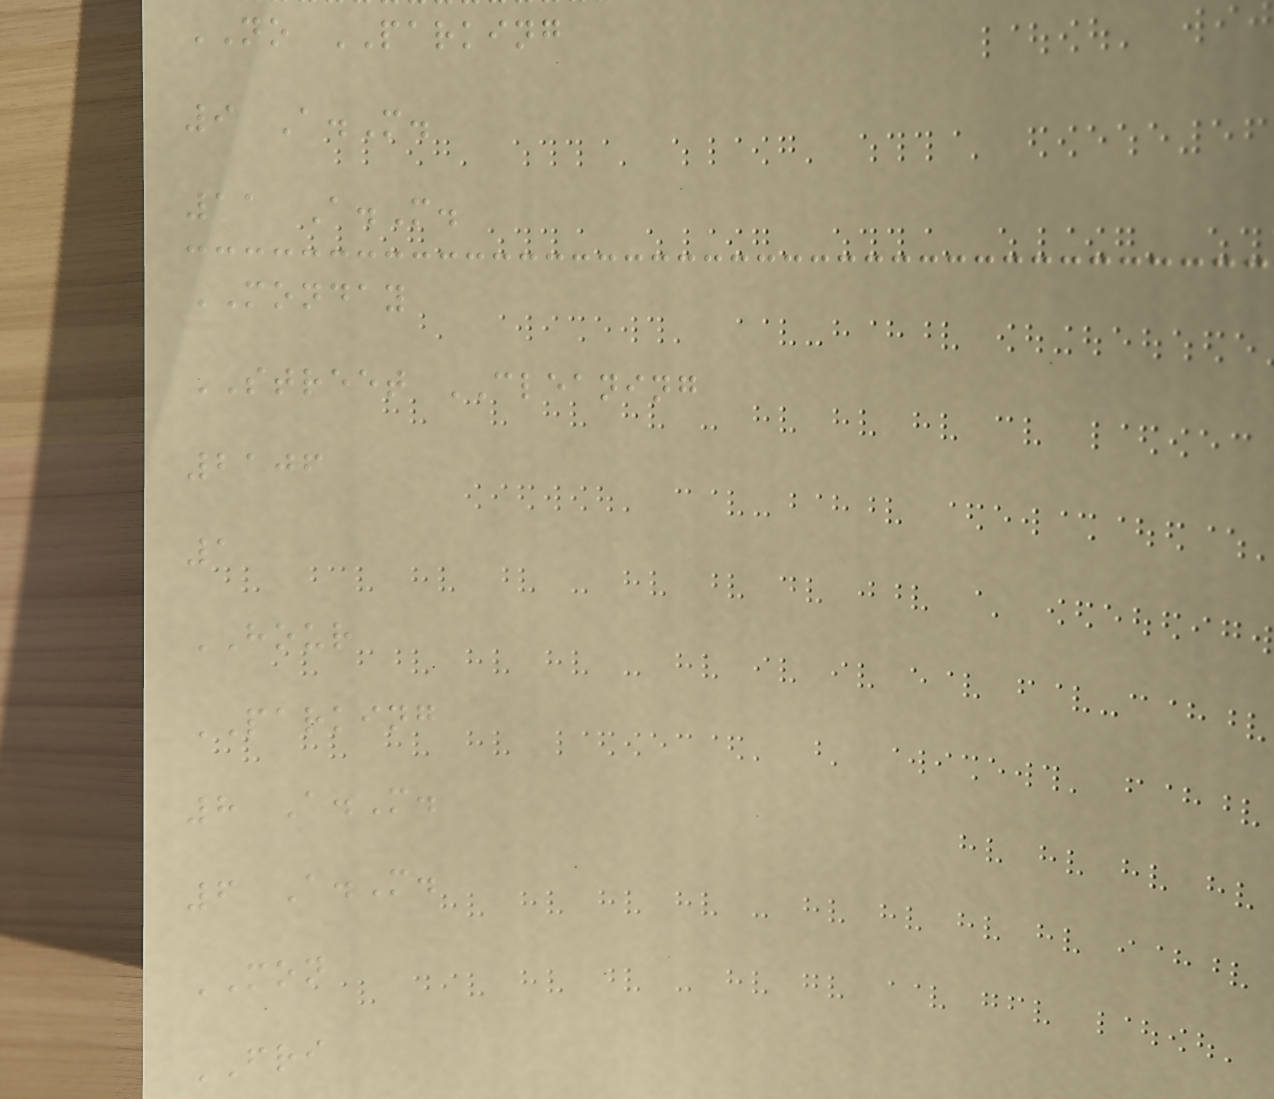NO PARKING
9 A.M.
11 A.M.
MONDAY
STREET CLEANING
2106
1
HOUR
PARKING
8 A.M.
6 A.M.
MON
FRI
